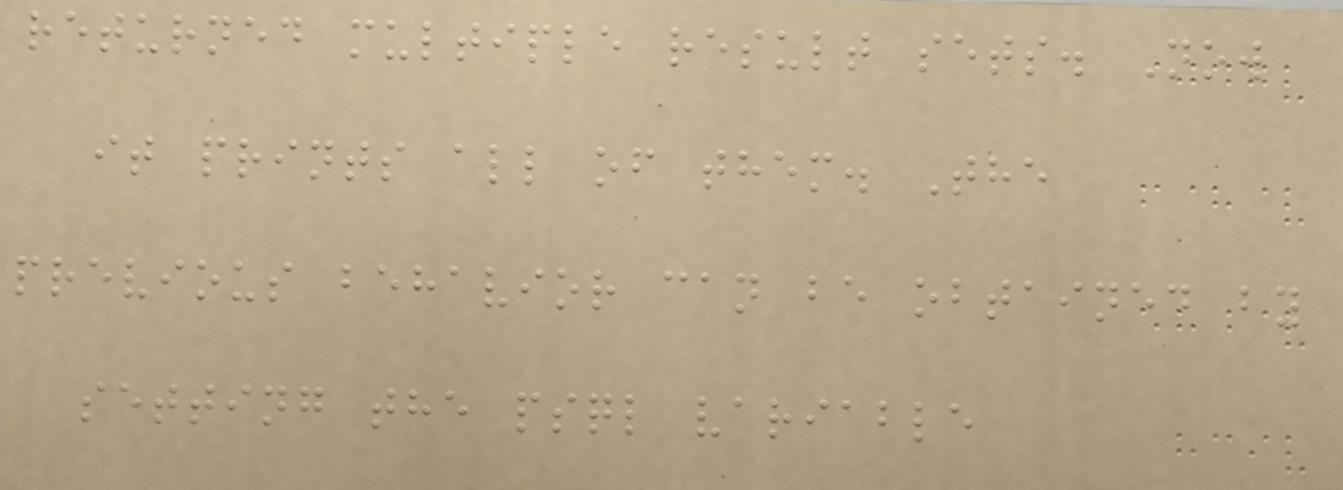returned multiple result sets. Now
it prints all of them. The
previous behavior can be obtained by
setting the psql variable
